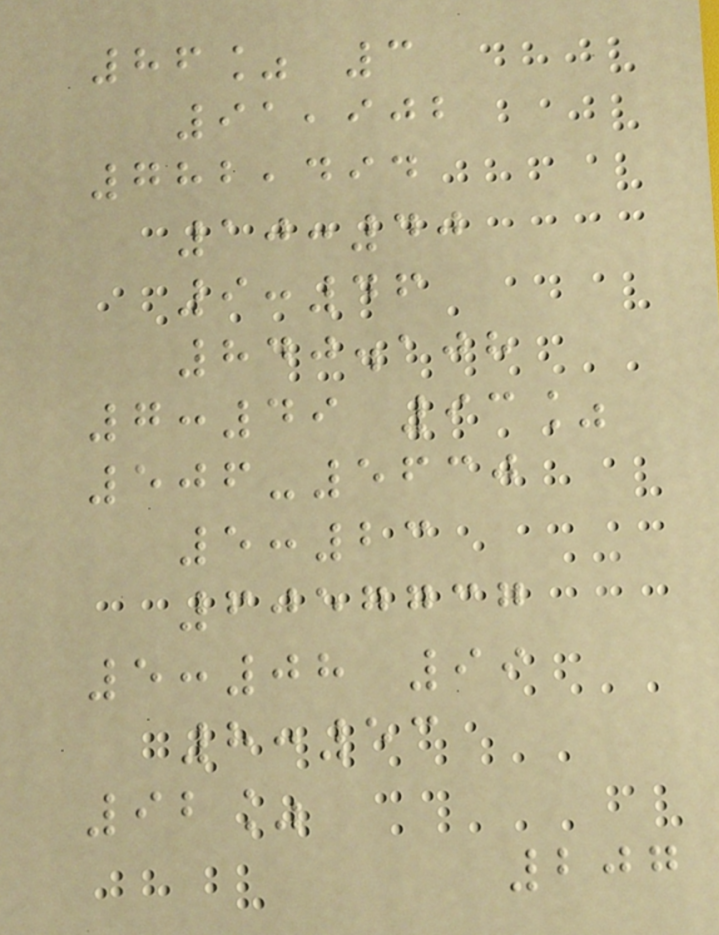86% 3
91,902
782,494
10:40
9:46
840.108
7:49 93%
506-5630
5:23
6057737
5:08 99
8:53
92%
207
